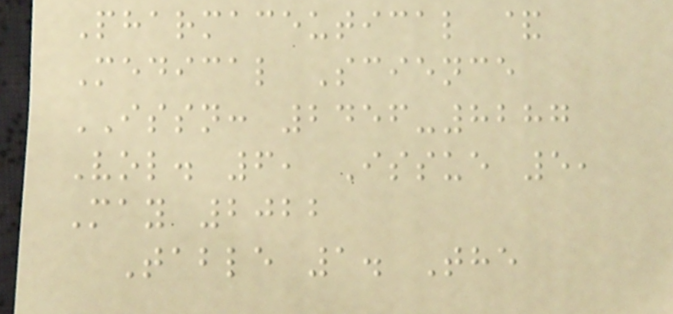Pharmaceutical &
Medical Science
ISSN: 2456-8287
Vol. 6, Issue 5,
May 2022
Table 1. The
